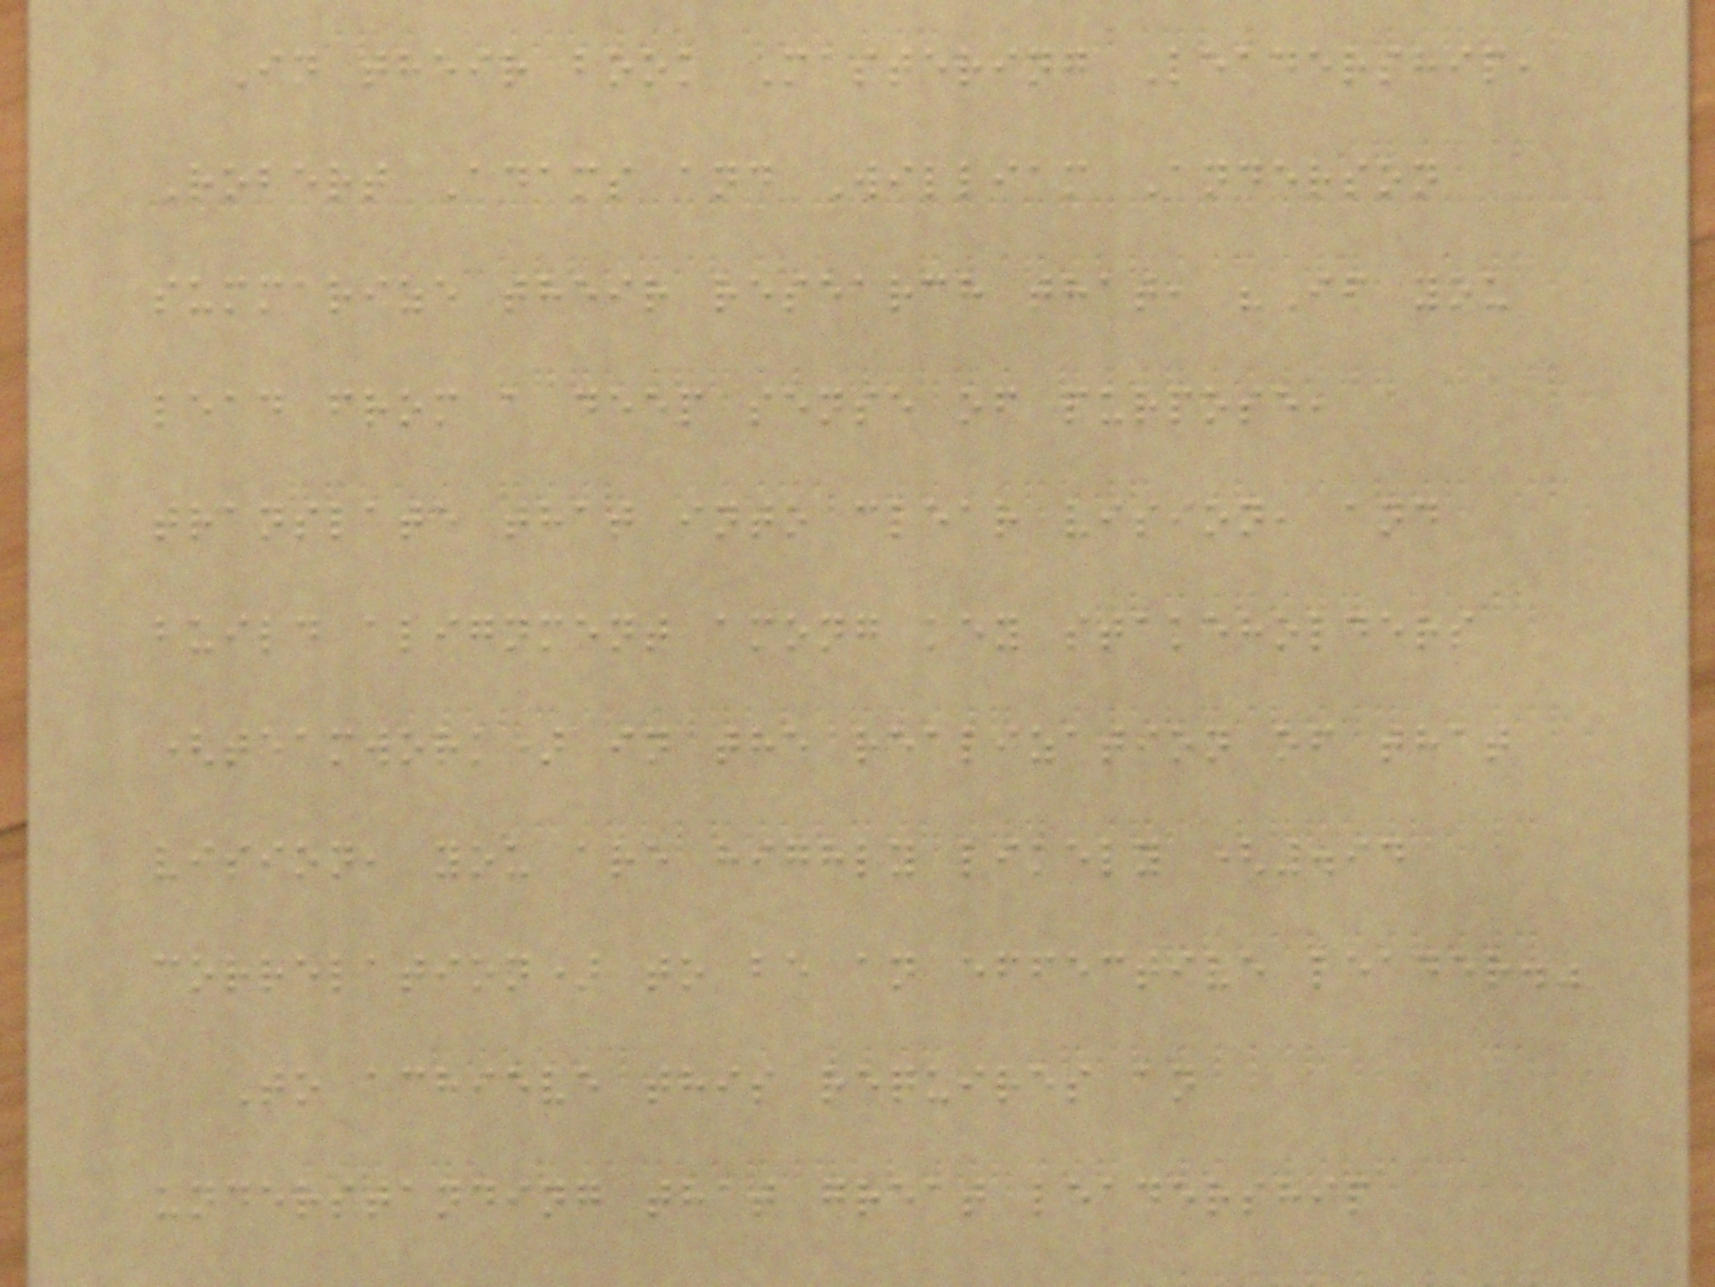In their book Mastering Leadership,
Robert Adams and William Anderson
summarize their research that, "If you
lead from a deep sense of purpose,
translate that into clear vision, and
build alignment among key stakeholders
(teamwork) in the realization of that
vision, you are highly likely (.94
correlation) to be an effective leader."
To achieve this requires an
understanding that great leadership
